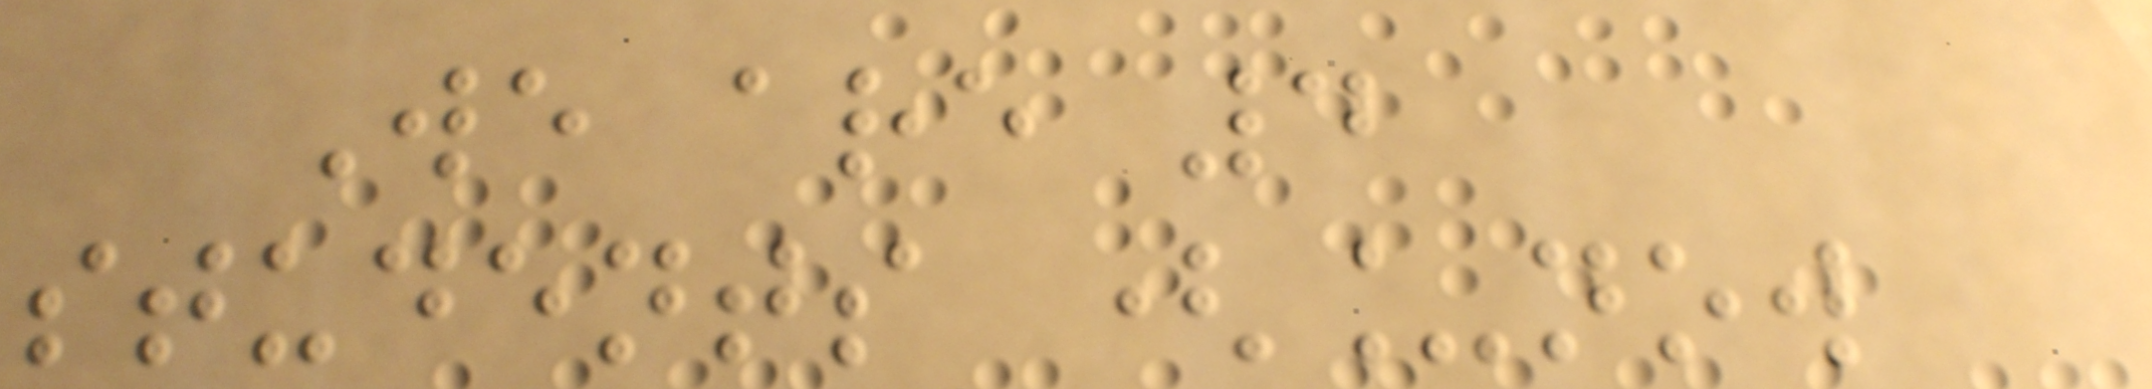We are 4
students (_now
